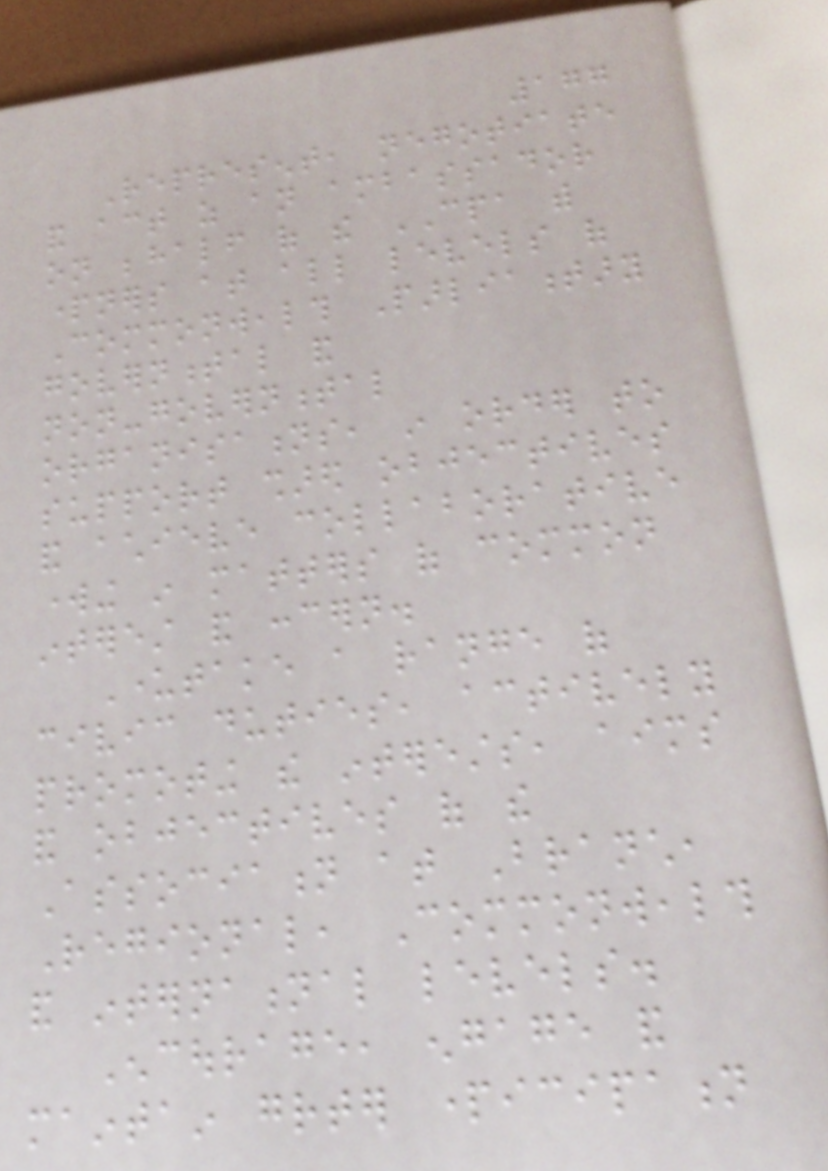177
Represent, negotiate
and act as an ambassador
on behalf of the CPA with
partners at all levels of
Commonwealth Parliamentary
governmental and
non-governmental
organisations, in order to
support shared objectives
and achieve collaborative
working in matters of common
interest and concern.
Undertake a range of
civic duties, actively
promoting the interests, aims
and objectives of the
Association at Branch,
Regional, Commonwealth
and international levels.
Encourage, engage and
maintain greater participation
